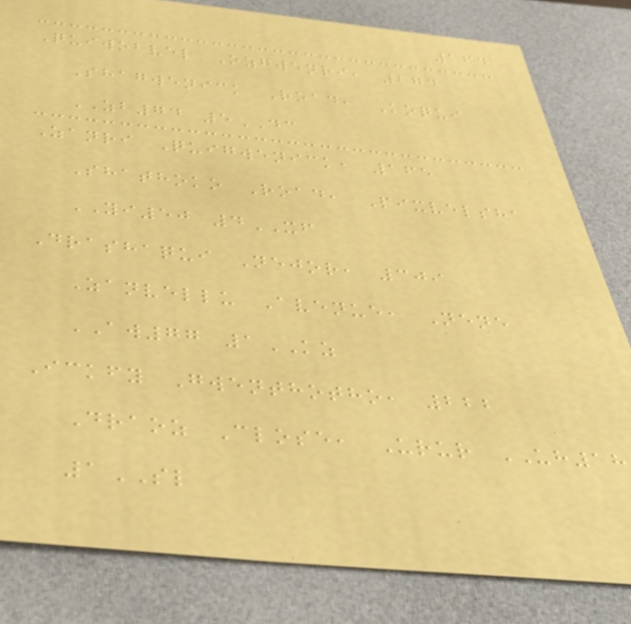164
Quiwobvel Ozgwenri, 274
Shagwenick Road, Koqui
ZB74 5DC
Zanri Quigwenick, 165
Shathoko Road, Pixvelsha
YI50 4XF
Drashaqui Nejor, 309
Zanvellu Avenue, Nene
AW77 1KZ
Ickfy Gwenthotho, 222
Draoz Close, Urur UH18
1SL
